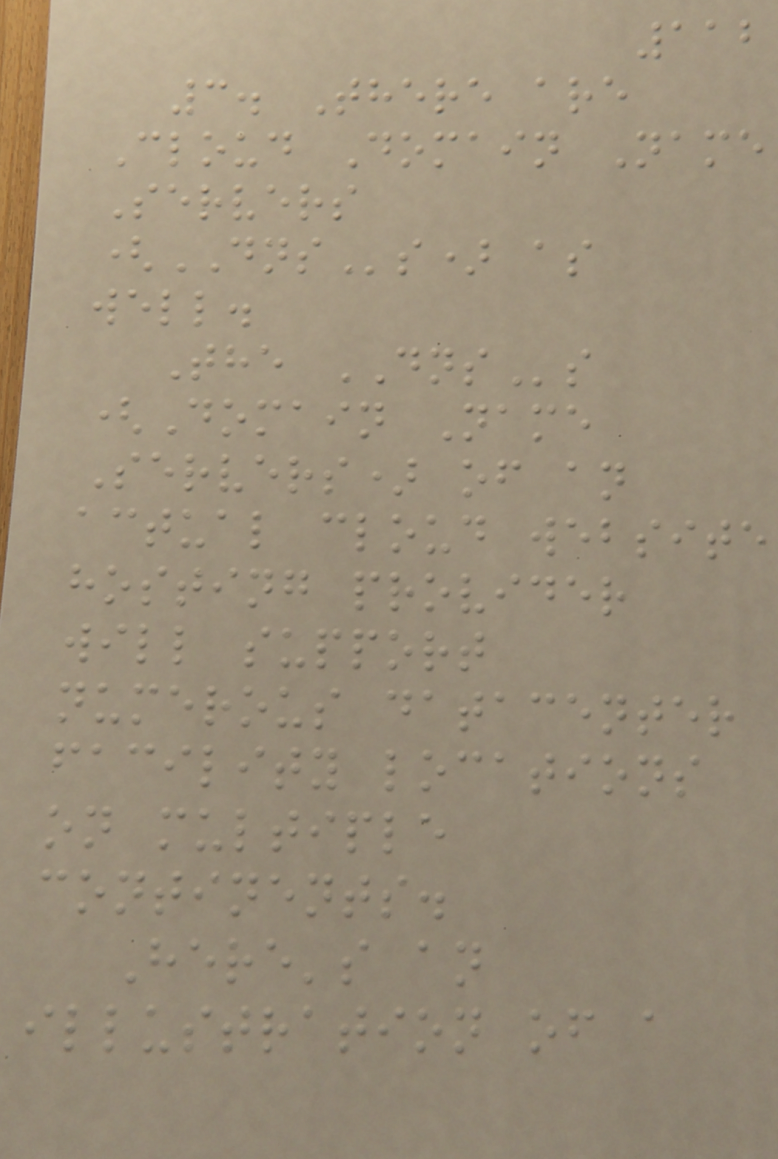112
3. There are
Cloud Domain Name
Servers
(DNSs) as
well.
The DNSs
(Domain Name
Servers) of an
actual cloud website
hosting provider
will support
numerous datacenter
facility locations
on multiple
continents.
Here's an
illustration of a
